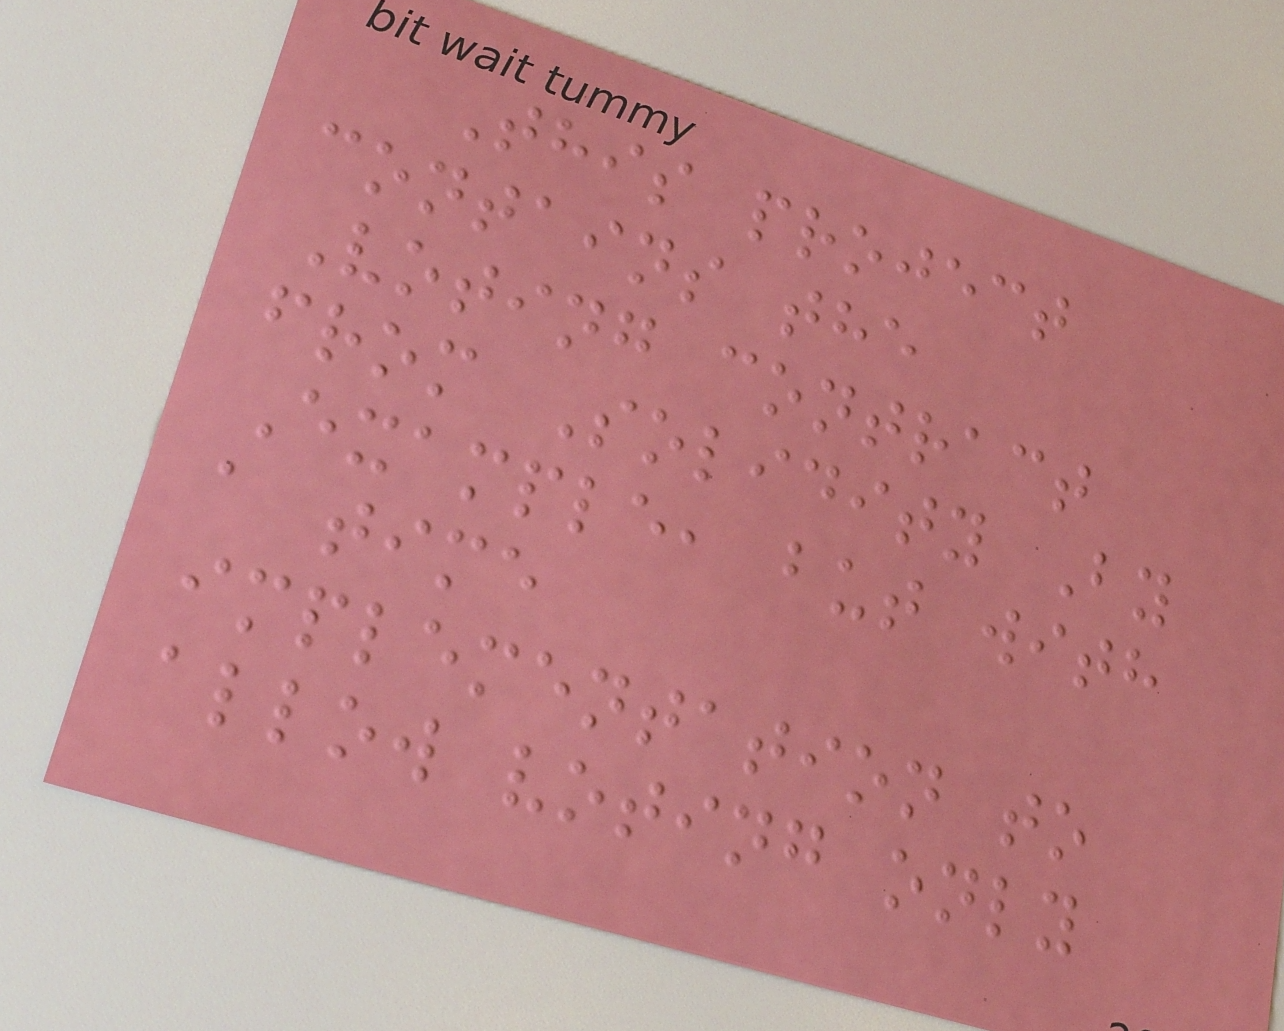This project
contains the
Voting contract
from Solidity By
Example, but with
a time
implementation to
allow voting only
